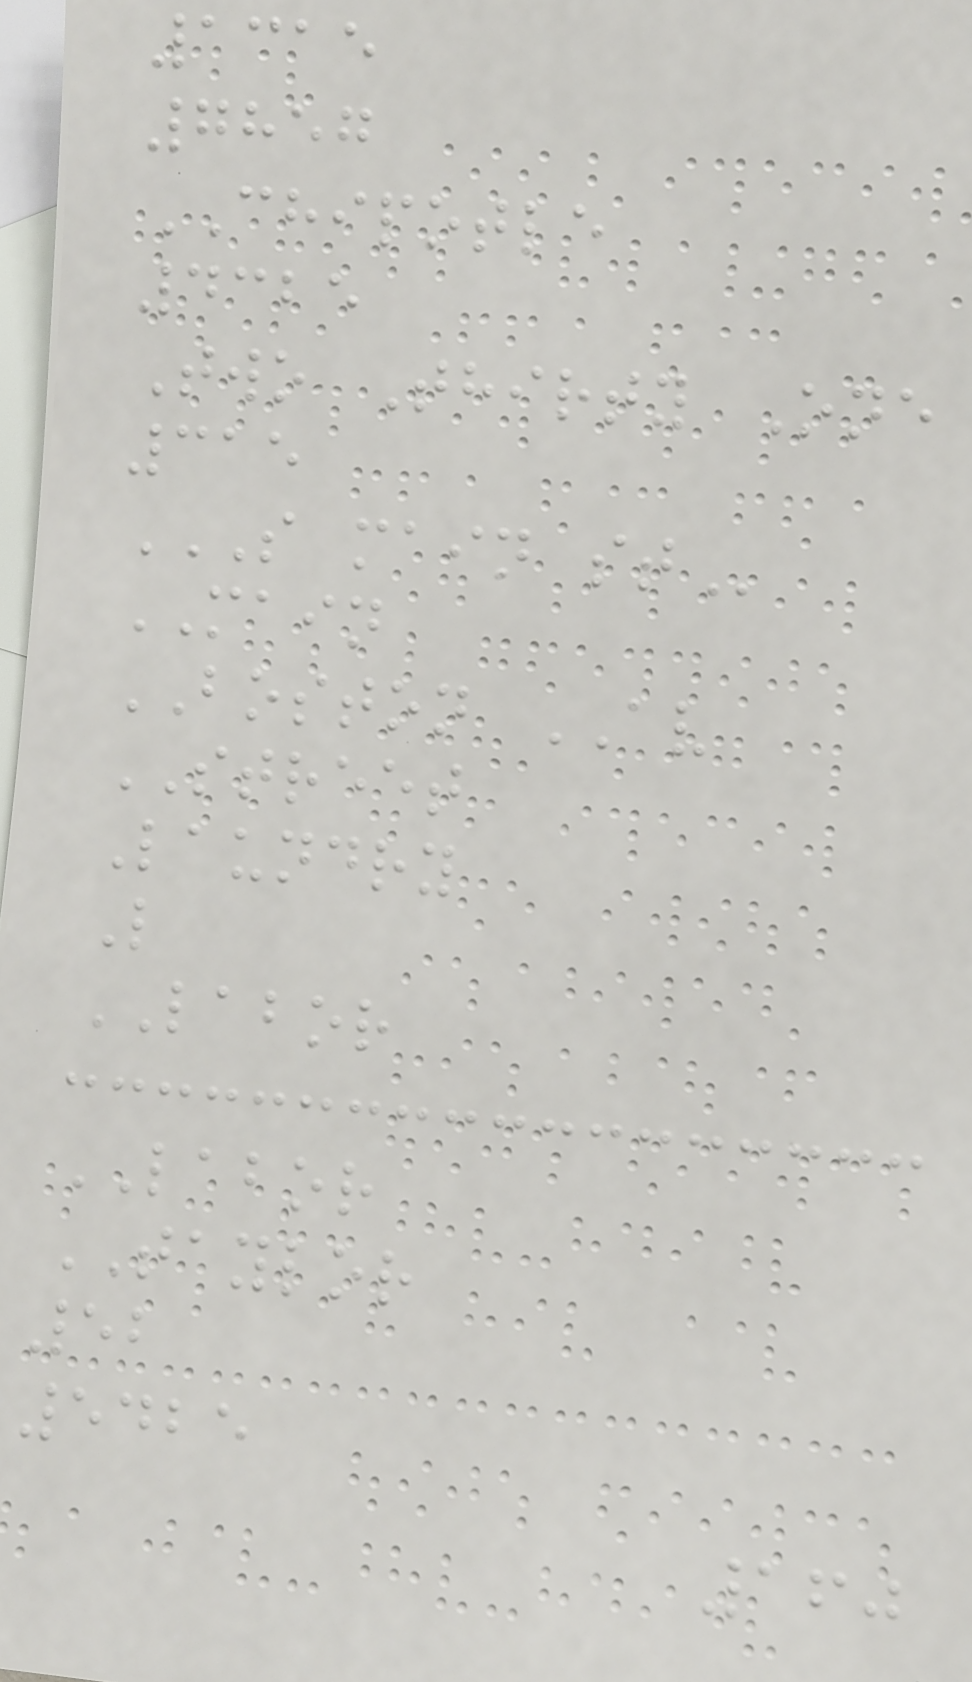1315
7857
CHIPOTLE
4325
Two Thirty One
315
S MAIN ST
MAIN
BOSTON AV
STREET
Laundry
L
LABOR
LABOR
TAYLOR
52
5425
160
